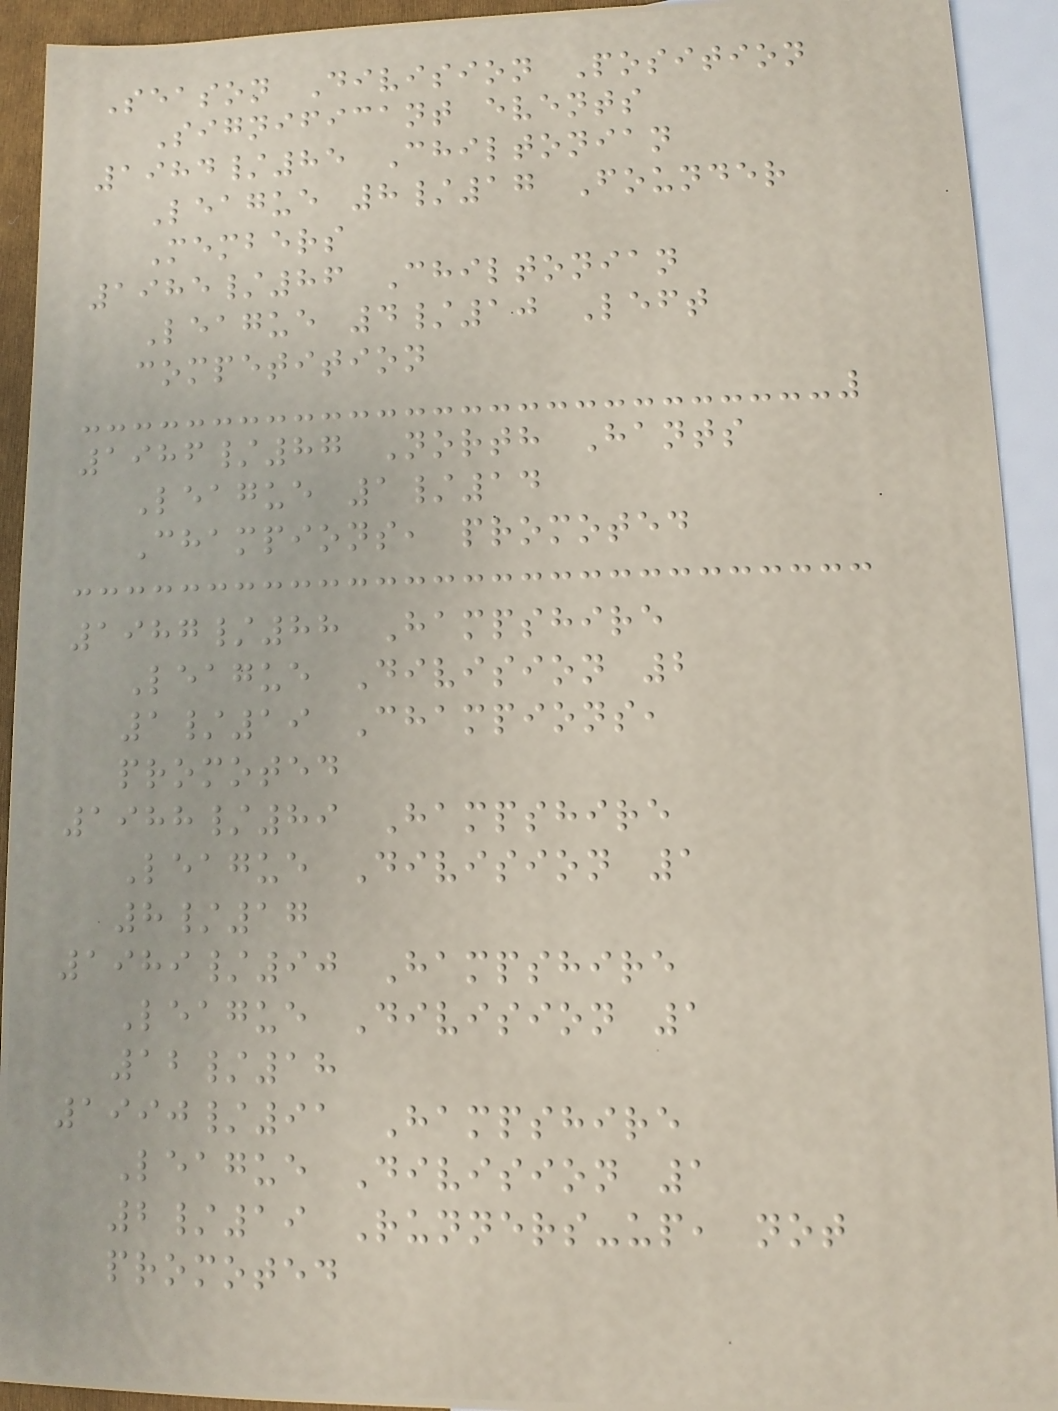Season Division Position
Significant events
1984/85 Chiltonian
League 8/17 Founder
Members
1985/86 Chiltonian
League 4/10 Left
competition
1986/87 North Hants
League 1/14
Champions, promoted
1987/88 Hampshire
League Division 2
1/19 Champions,
promoted
1988/89 Hampshire
League Division 1
8/17
1989/90 Hampshire
League Division 1
12/18
1990/91 Hampshire
League Division 1
2/19 Runners-up, not
promoted
